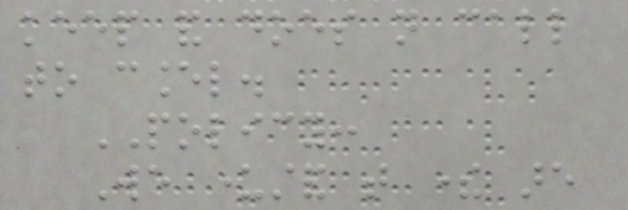keep and does not call
to cancel.
POLICY:
We understand that there are
